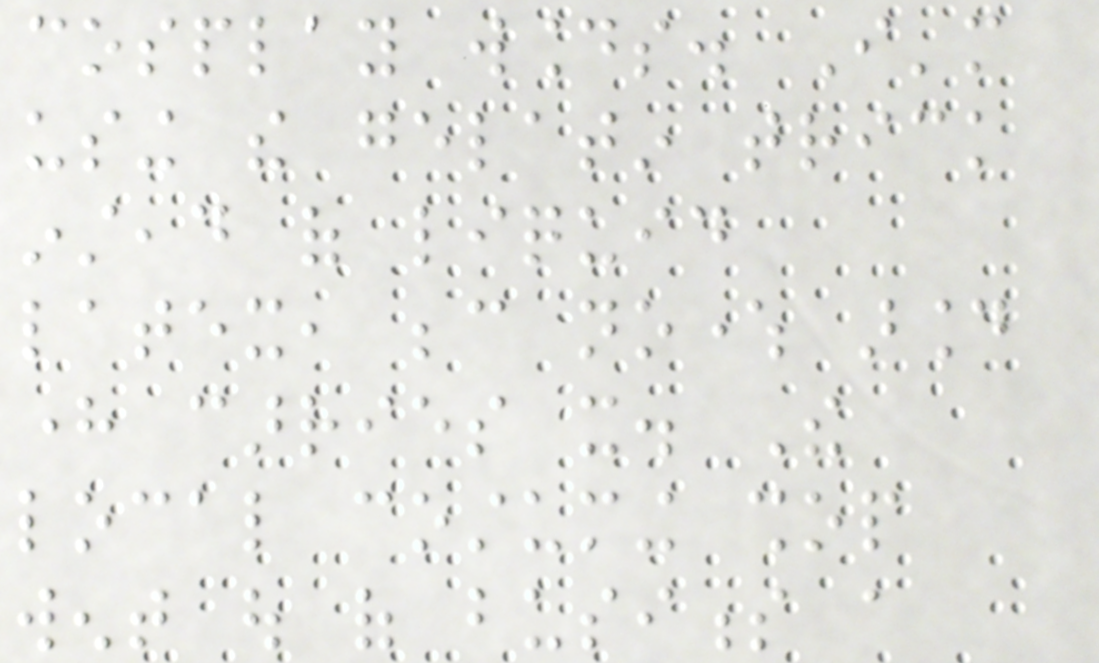cosplay wounds. I'm
using the gelatin trick
instead of liquid
latex, because nowhere around
here carries it. The
local costuming shop
went out of business a
